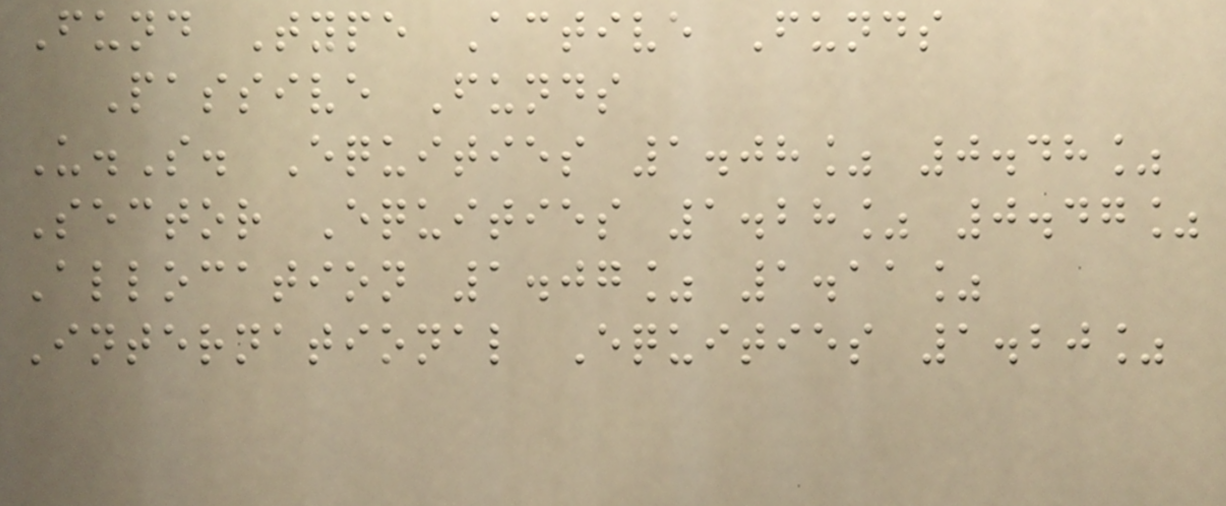Fund Type Active Funds
Passive Funds
U.S. Equities 1.08% 0.48%
Sector Equities 1.28% 0.47%
Allocation 1.07% 1.11%
International Equities 1.20%
